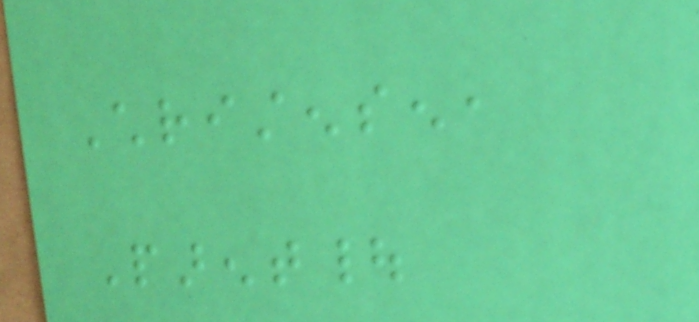Christensen,
Parent|
